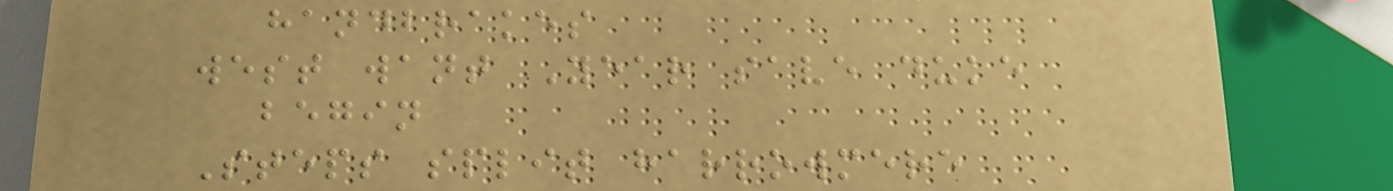handbrakes
west want Year save duke
begin
Steps split harrowmere
